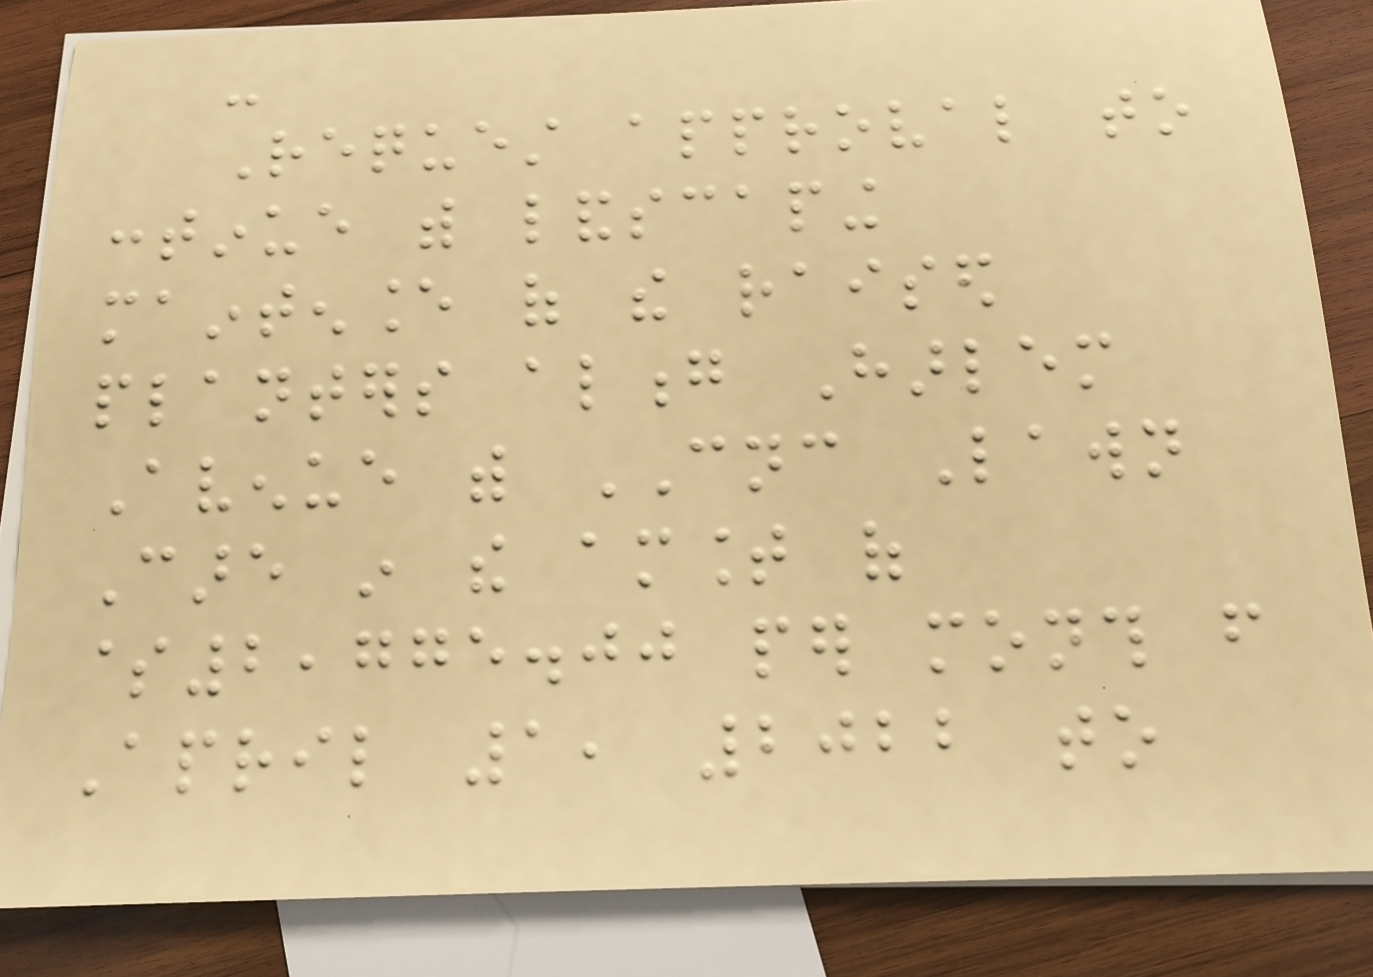-
Request approval to
continue with landscaping
maintenance of the raised
planters along Harlem
Avenue with CNC Lawn
Care in the amount of
$2,775.00 per month from
April 1, 2022 to
